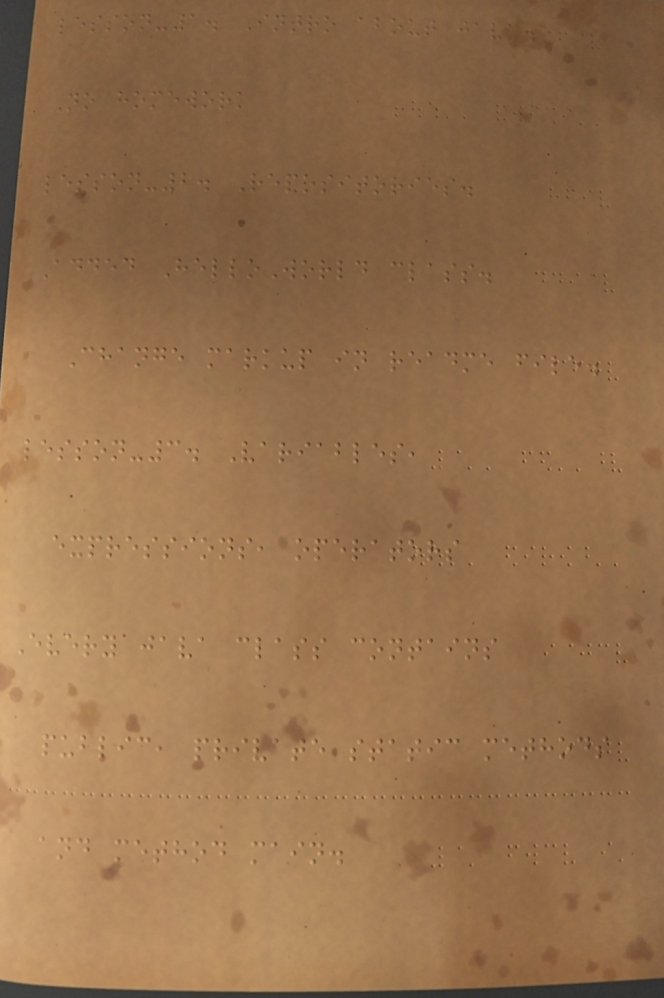lesson-1. Intro about java.
No homework
lesson-2. Repositories.
Added HelloWorld class.
Change markup in readme file.
lesson-3. Variables,
expressions, operators
Every java class contains
public, private static methods
and method main.
